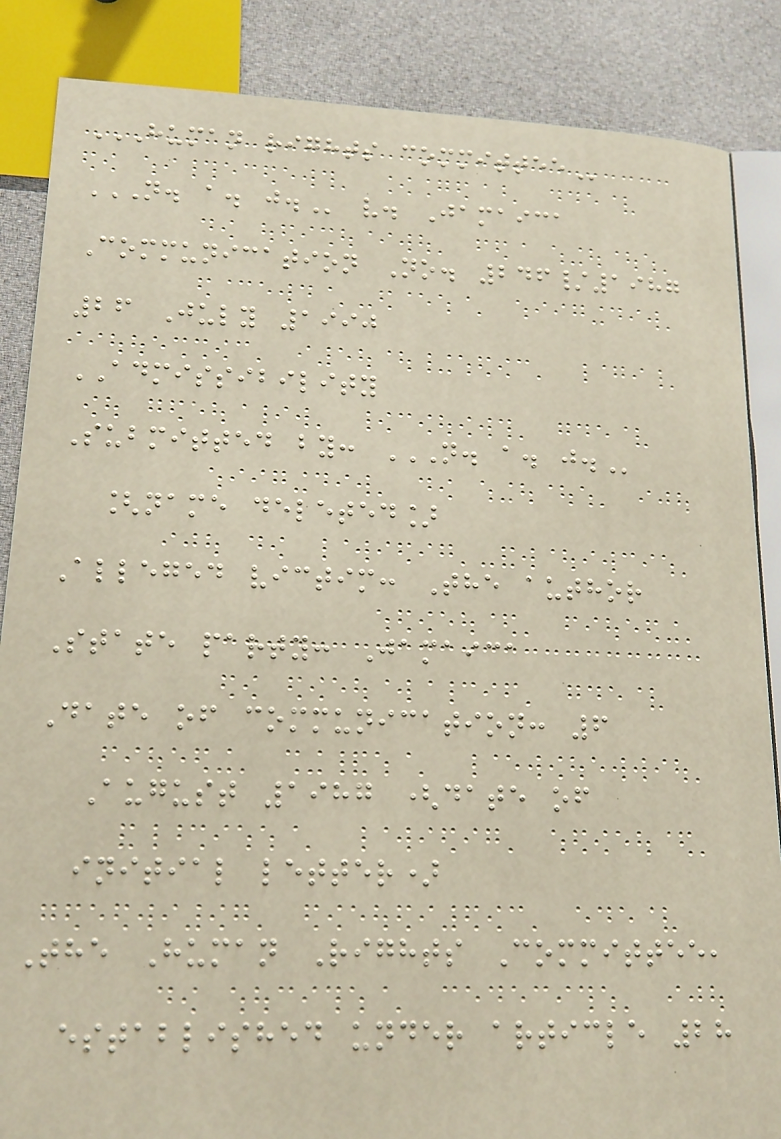HUMAN RIGHTS COMMITTEE
N. A. J. v. Jamaica
Communication No. 246/1987
26 July 1990
ADMISSIBILITY
Submitted by: N. A. J.
[name deleted]
Alleged victim: The author
State party: Jamaica
Date of communication: 6
August 1987 (date of
initial letter)
The Human Rights Committee,
established under article 28
